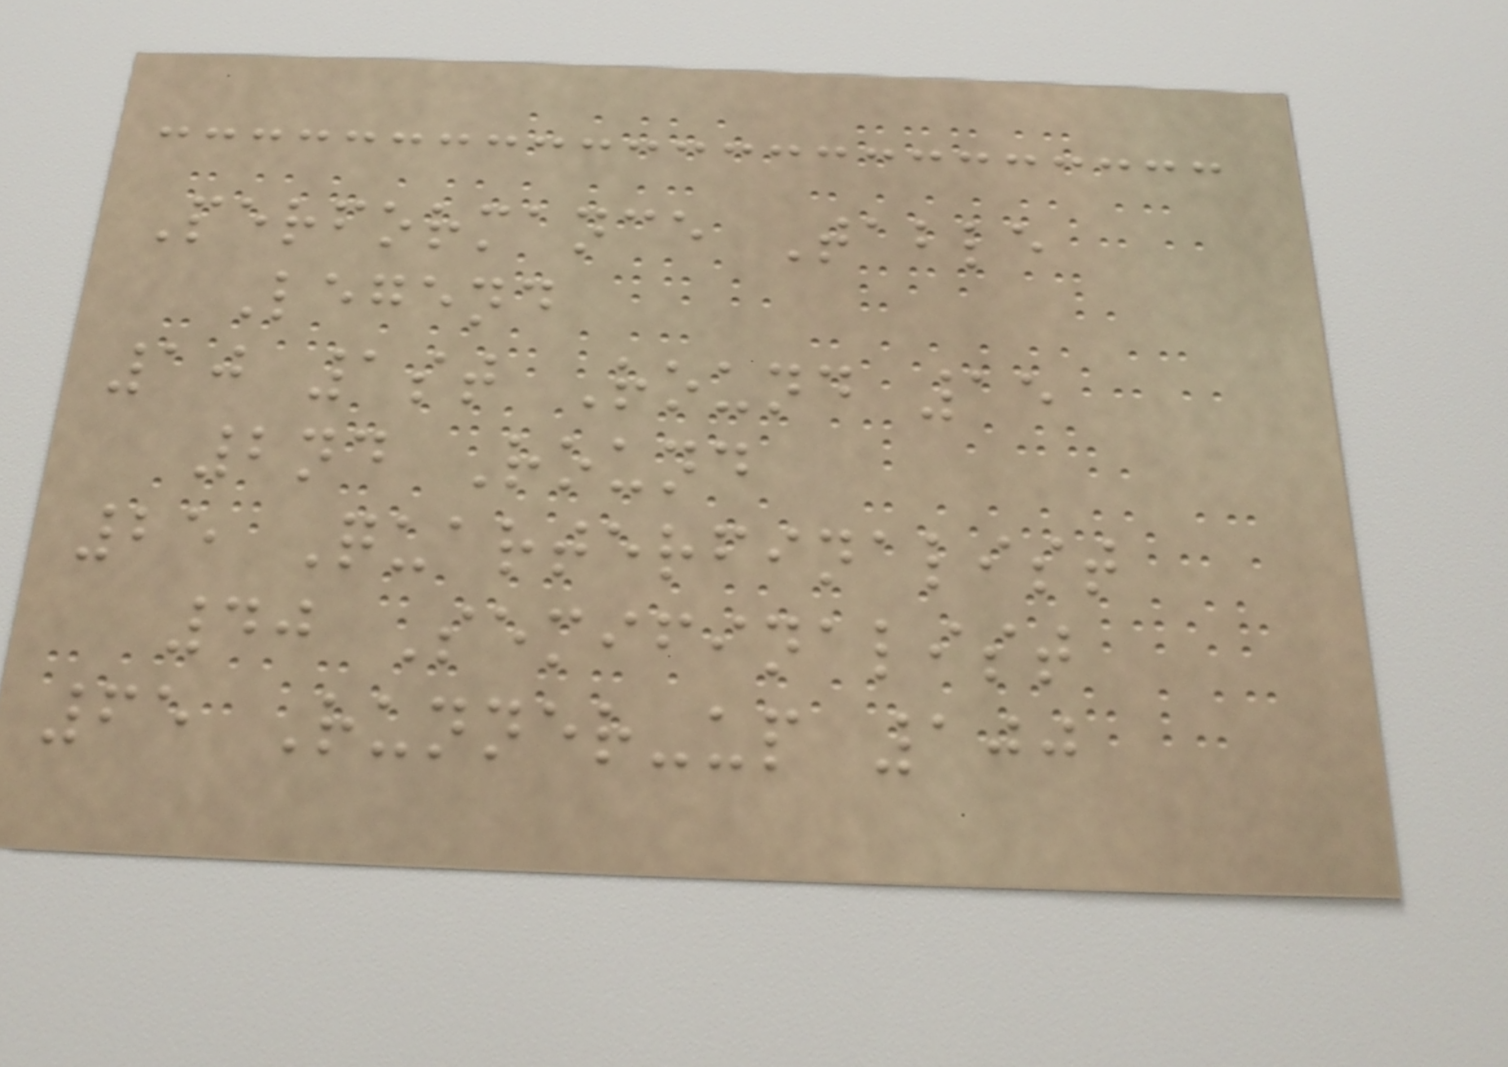Performance Table
Legend
10 1st Round 15
2nd Round
25 Quarterfinalist
40 Semifinalist
65 Runner-up 100
